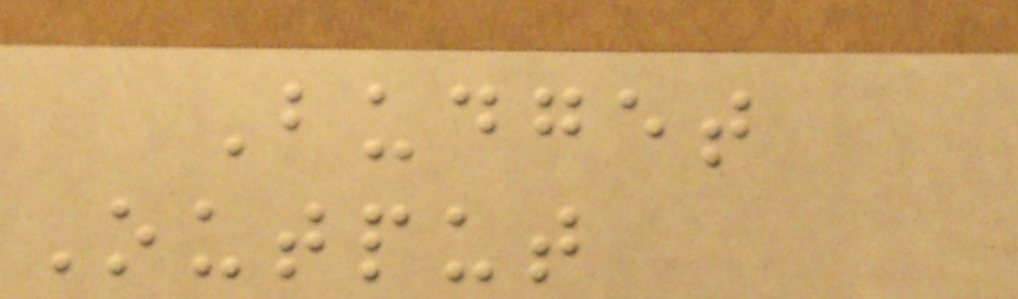Budget
Output
